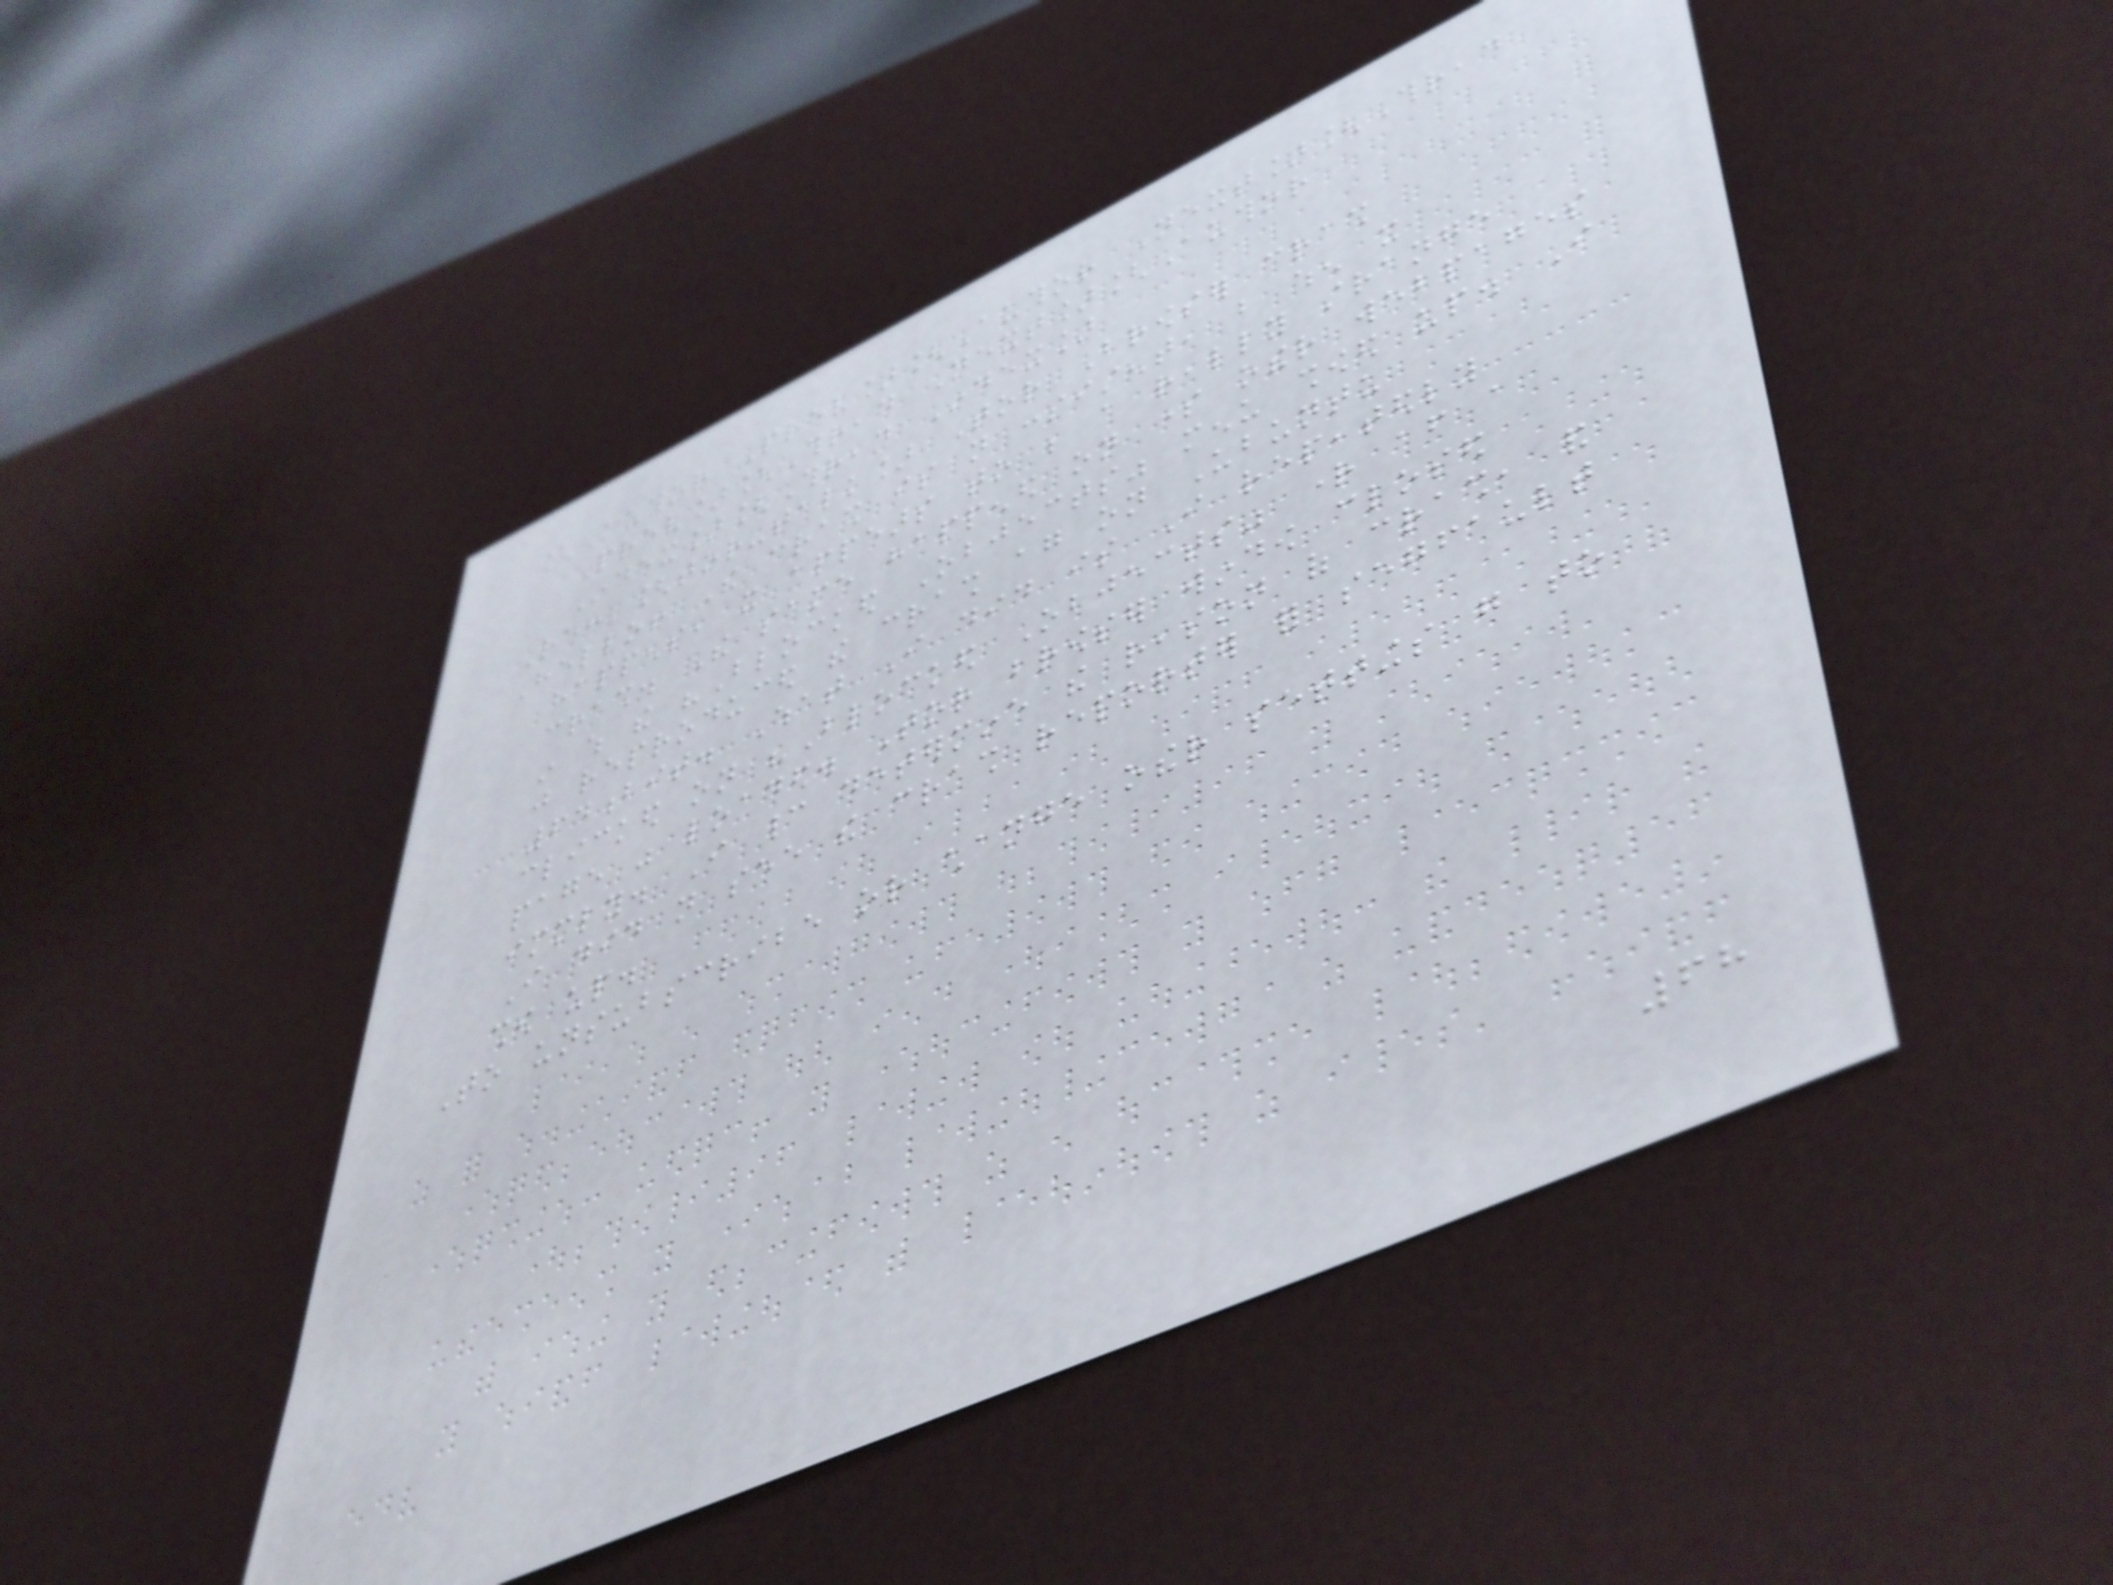[Author Prev][Author Next][Thread
Prev][Thread Next][Author
Index][Thread Index]
Re: [tor-talk] Tor Browser crash
Hello! The crash is not consistent, but when it
happens, it appears to be a really strange
crash. The same happened on some other webpages
in which the "Blocked Objects" menu showed up. I
just reproduced the crash again on Ubuntu
64bit. What I did is I repeatedly
clicked on "Blocked Objects" right after a
page was loaded. Tor browser window closed
immediately. I cannot determine the reason of crash, and
I did not see the crash reporter for segfault
show up.
To unsubscribe or change other settings go to
68
